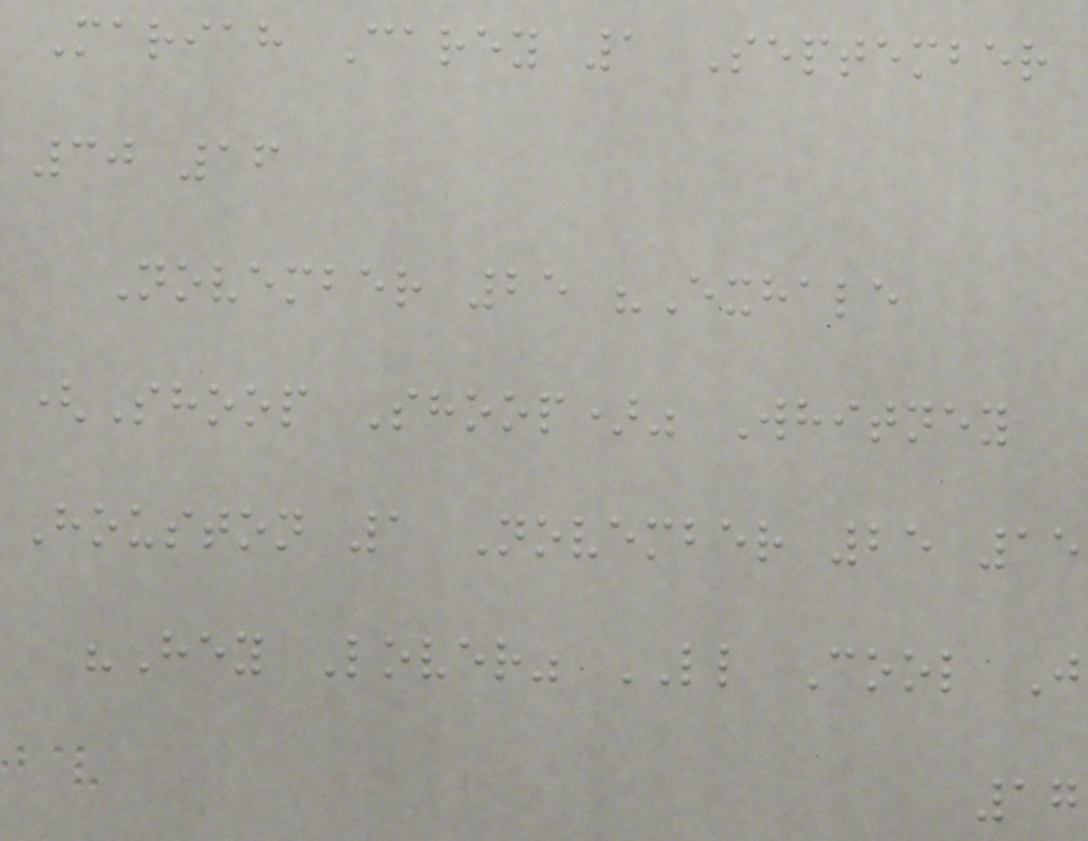Mariah Carey 1 September
30 16
November 25 "Exhale
(Shoop Shoop)" Whitney
Houston 1 November 25 15
"Hey Lover" LL Cool J
17
